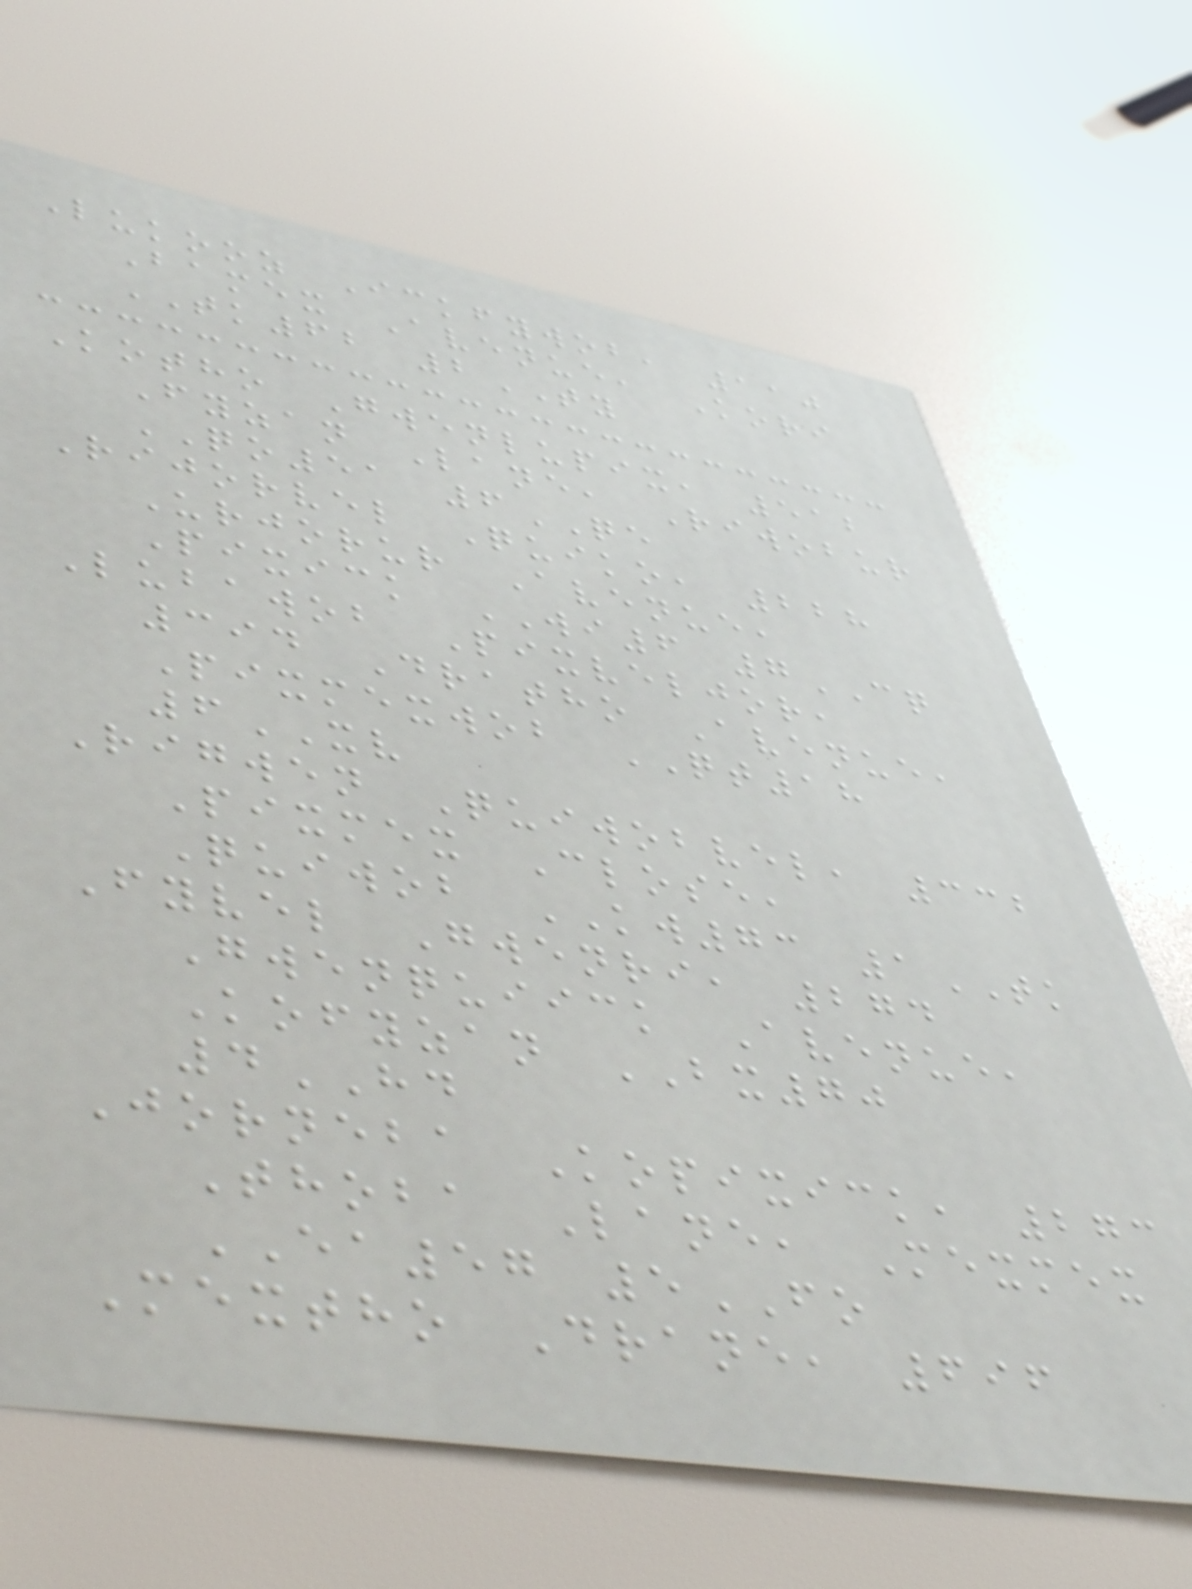Lukooz Ickfywob, 110
Bamex Avenue, Kori
TK62 2TY
Kotho Gwenlupix, 512
Fyzan Lane, Riwobur
QO51 6QE
Rijorvel Quiko, 228
Urjorur Avenue,
Pixick WI6 7CQ
Lubawob Pixveljor,
394 Dratho Avenue,
Pixmexwob QT18
6XV
Rigwen Quiwobvel, 332
Pixmex Close,
Quiwob KW73 1TK
Fyvel Gwenri, 274
Gwenquiick Avenue,
Kofyzan BX70
4HD
Jorneba Kopixick, 273
Thoba Lane, Mexmex
EA57 5FO
Mextho Drane, 696
